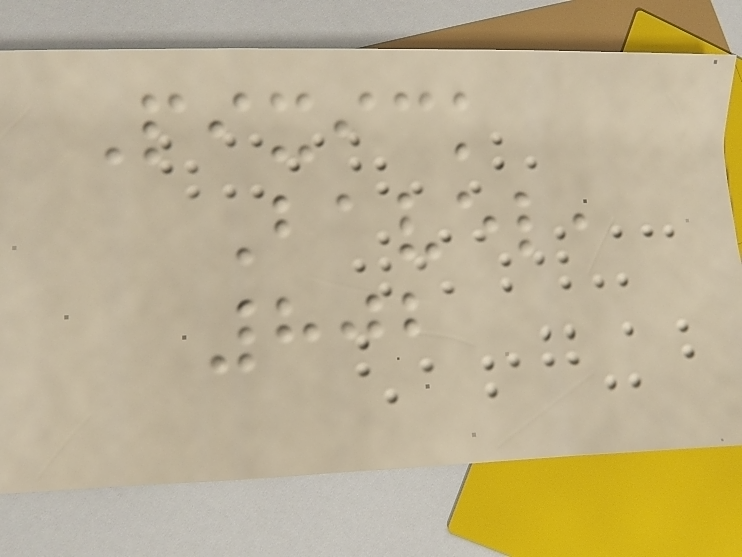Pixick
Bavel,
802
